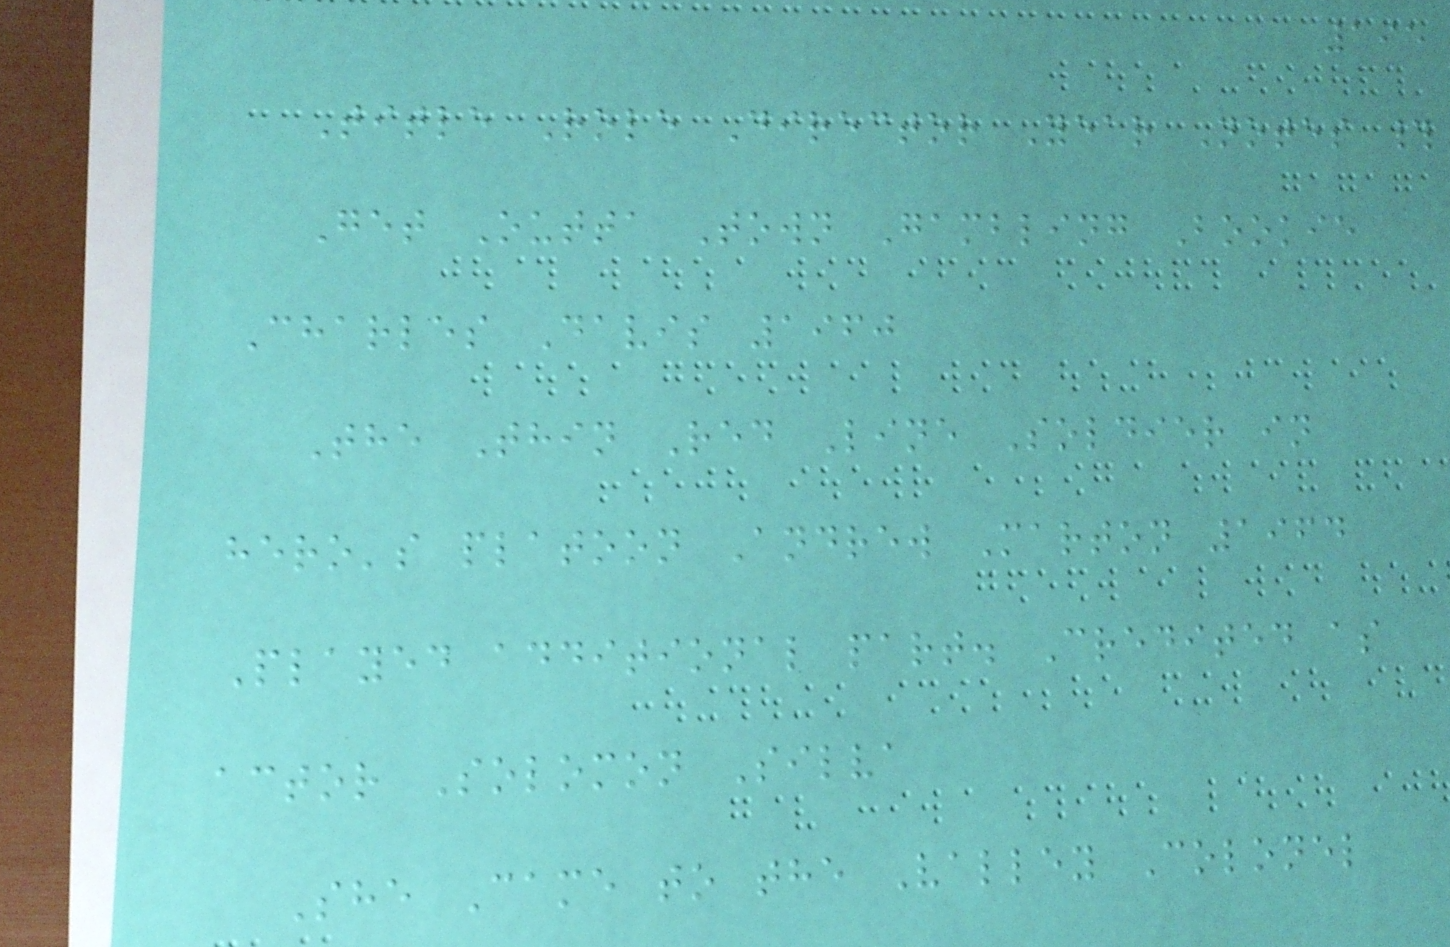195
Title Role Director Year Notes #
Get Outta Town Gambling Bookie
Charles Davis 1960
The Thin Red Line Soldier in
hero's platoon Andrew Marton 1964
Played additional part. Credited as
actor Solomon Silva
She Came to the Valley Colonel
